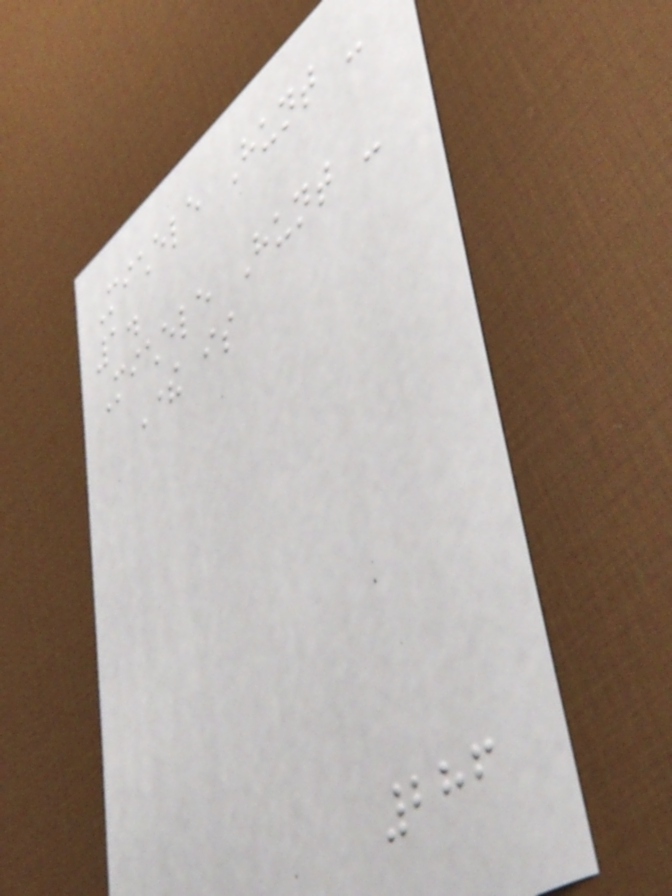Michele Hunt -
1.
Michele Hunt -
There is
286
